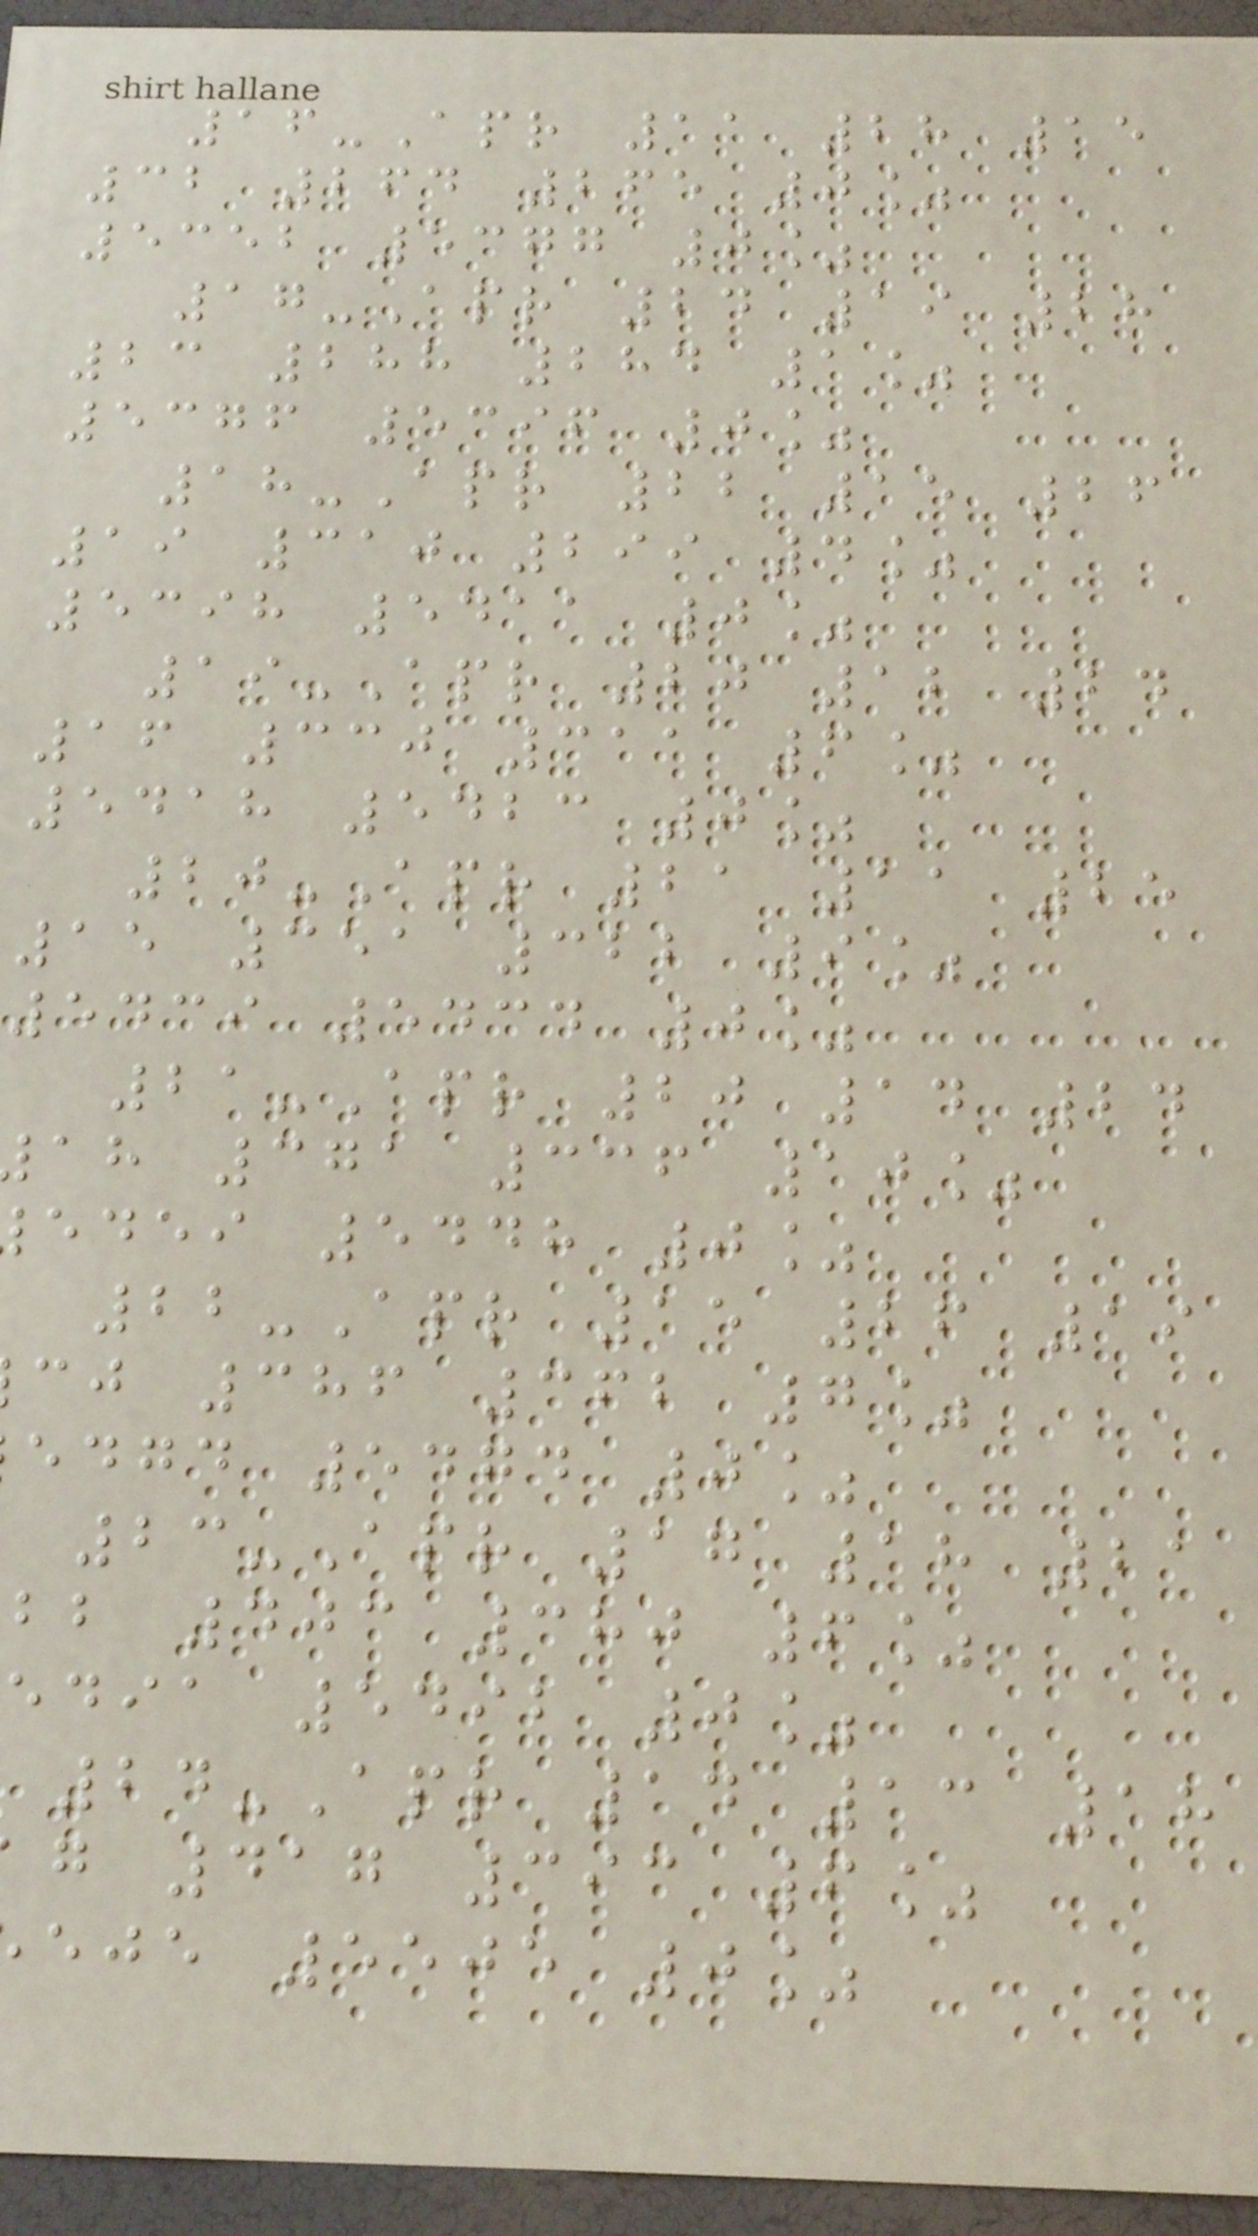16-Apr 11 28 15
32 264 265 0%
5352 5377 0%
17-Apr 24 19 28
23 288 284 1%
5376 5396 0%
18-Apr 22 15 26
19 310 299 4%
5398 5411 0%
19-Apr 20 12 24
16 330 311 6%
5418 5423 0%
20-Apr 21 11 25
15 351 322 9%
5439 5434 0%
21-Apr 20 14 24
ah 371 336 10%
edei 5448 0%
22-Apr 15 26 19
cj 386 362 7%
edgd 5474 0%
23-Apr 17 18 21
bb 403 380 6%
edia 5492 0%
24-Apr 14 13 18
g 417 393 6%
eje 5505 0%
